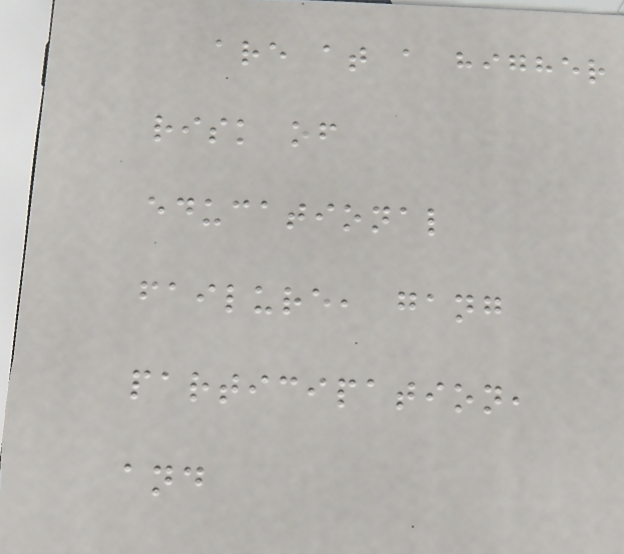are at a higher
risk of
educational
failure, gang
participation,
and
